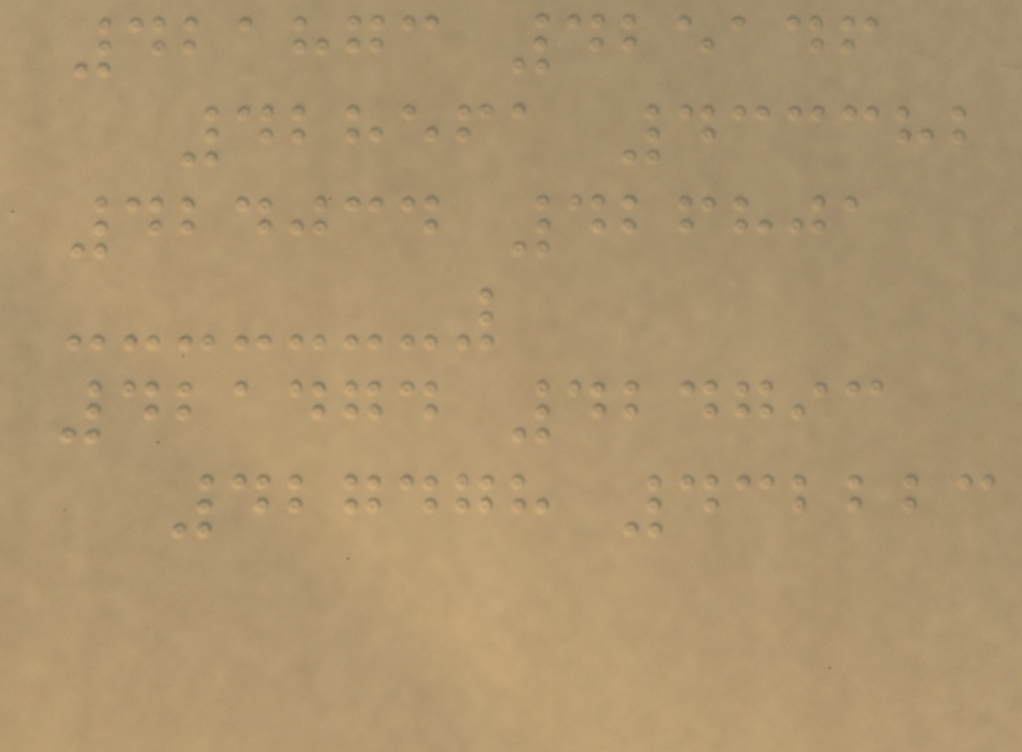421873 425146
428561 433382
424034 426801
421474 424793
427478 432223
